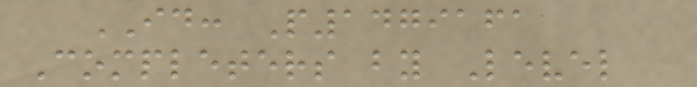ID: P1479161
Completers by Level
